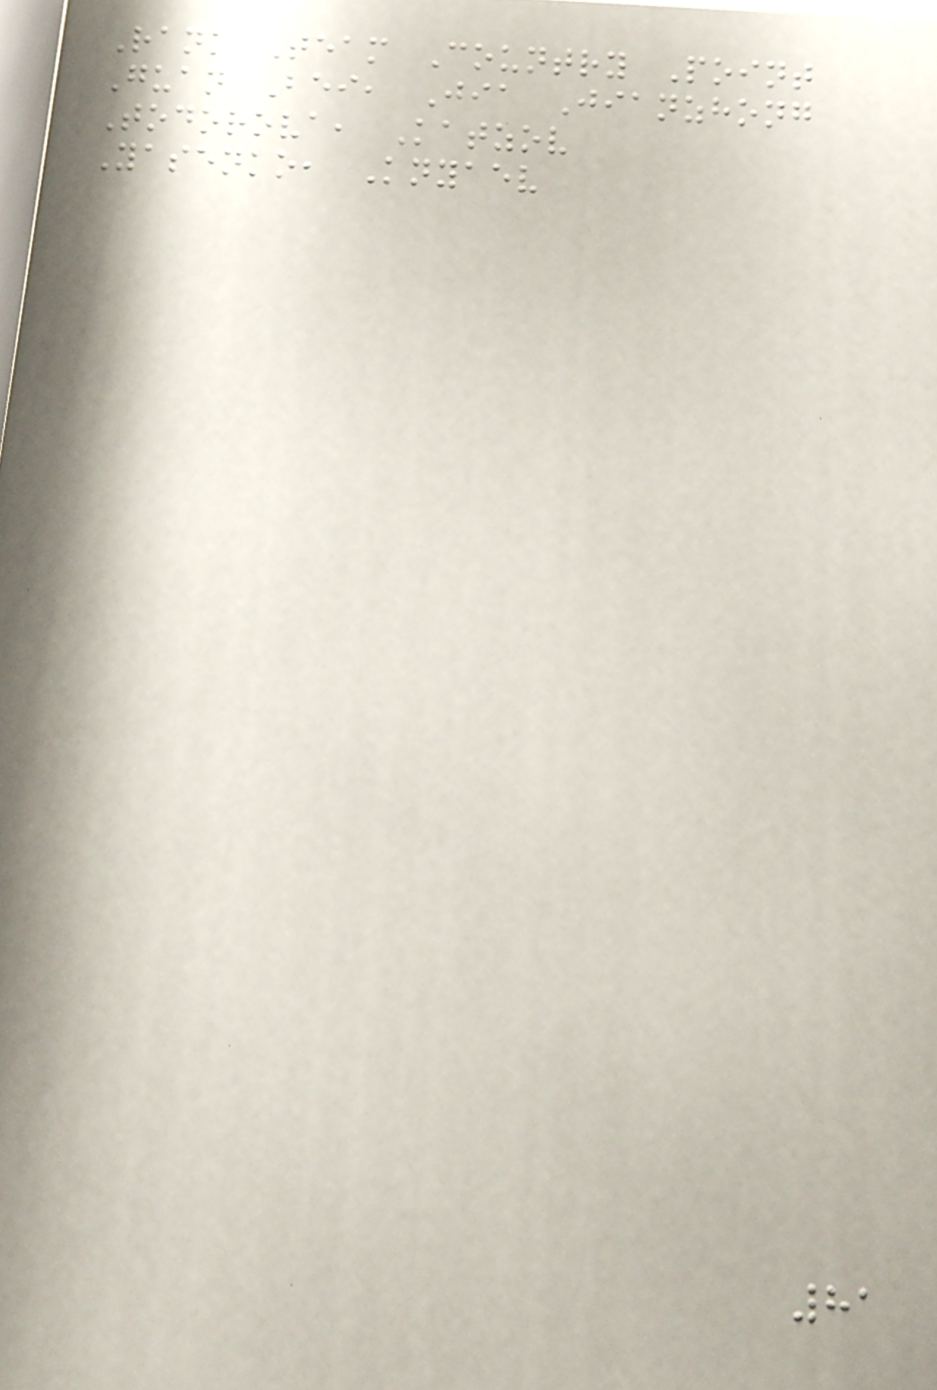Rank Team Country Point
Guan Bei, Jia Jianzhong
Todorova, Katzov
Yasenko, Knyaev
81
